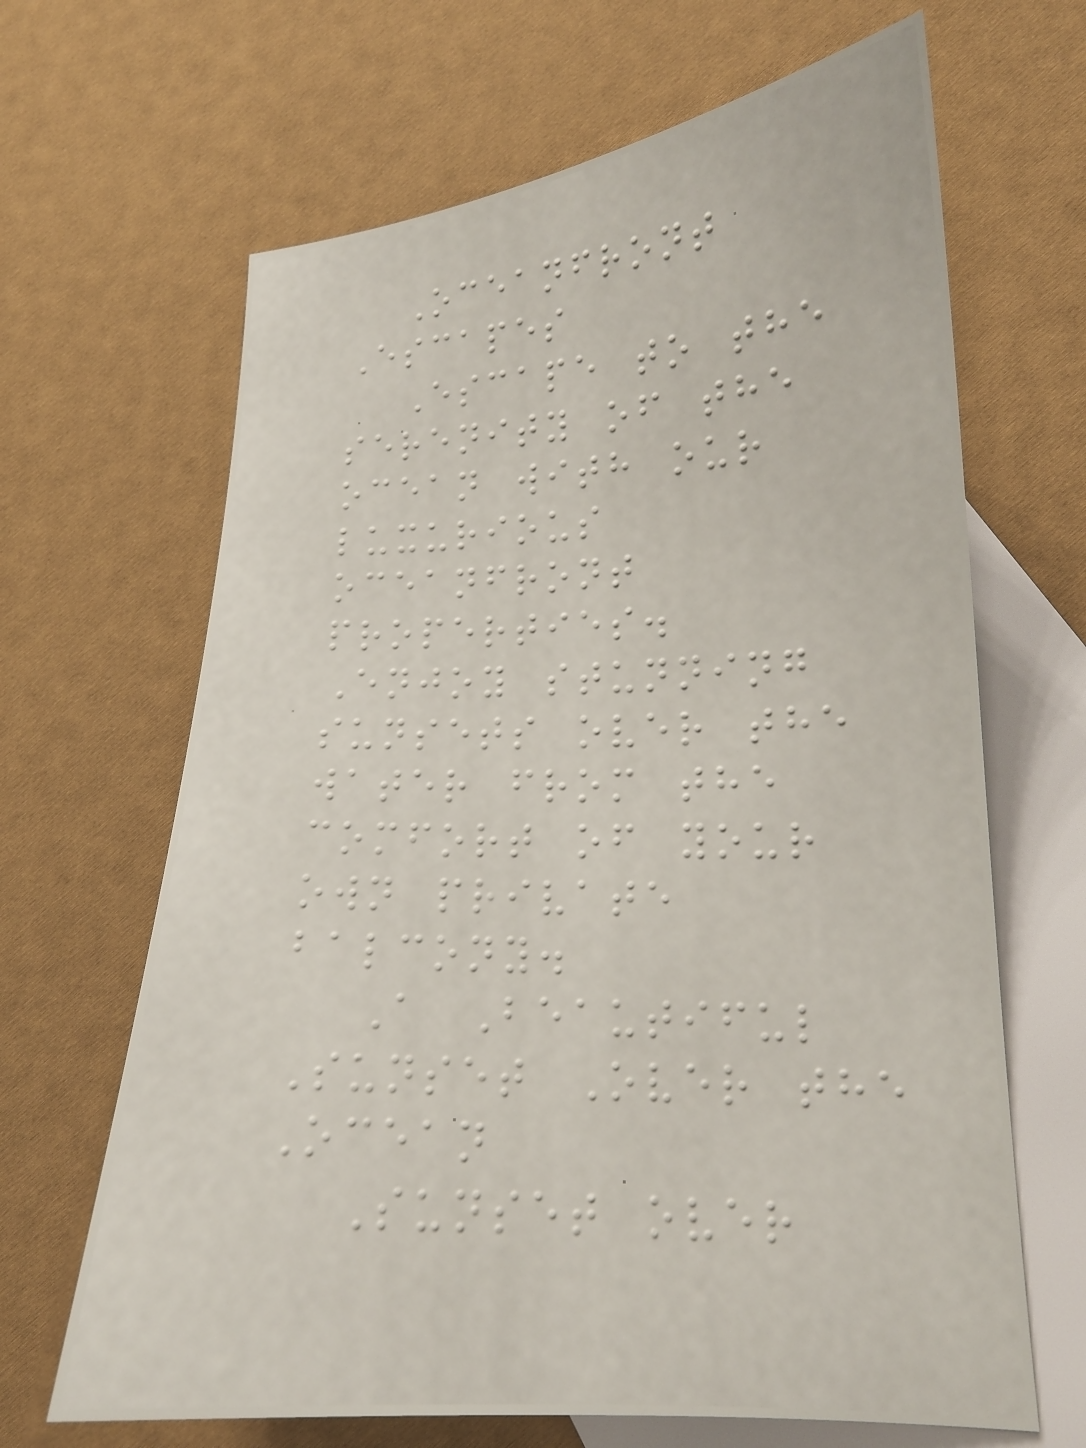Oceanfront
Escapes
Escape to the
serenity of the
ocean with our
luxurious
oceanfront
properties.
Enjoy stunning
sunsets over the
water from the
comfort of your
own private
balcony.
A Beautiful
Sunset Over the
Ocean
Sunset over
